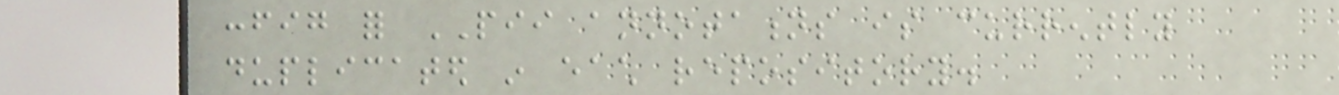config for PII annotations is currently
duplicated in each repository.
